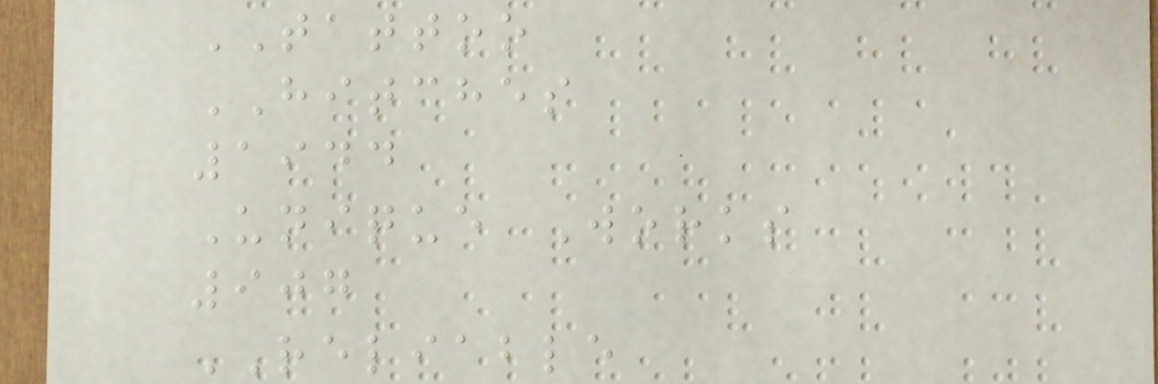TATTOO
HITCHES
1944
Unique Works
907
RELIABLE
